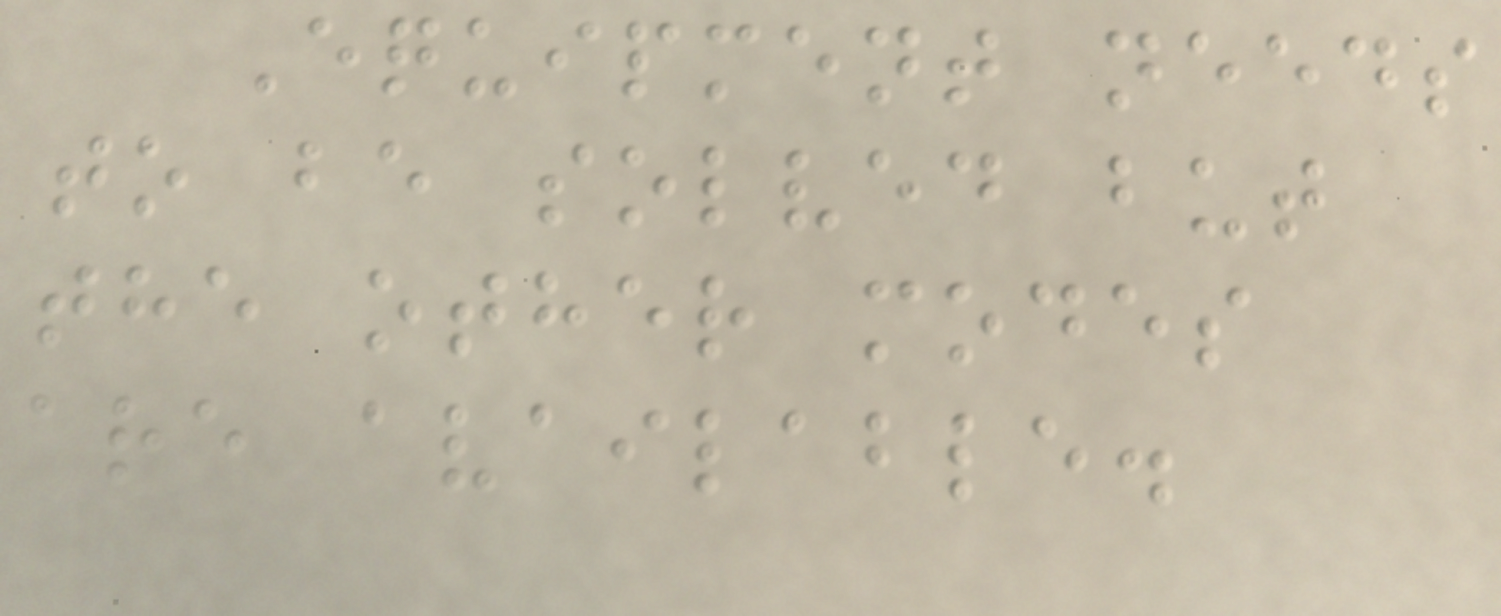Equipment needs
to be solved but
the other modes
are available.
